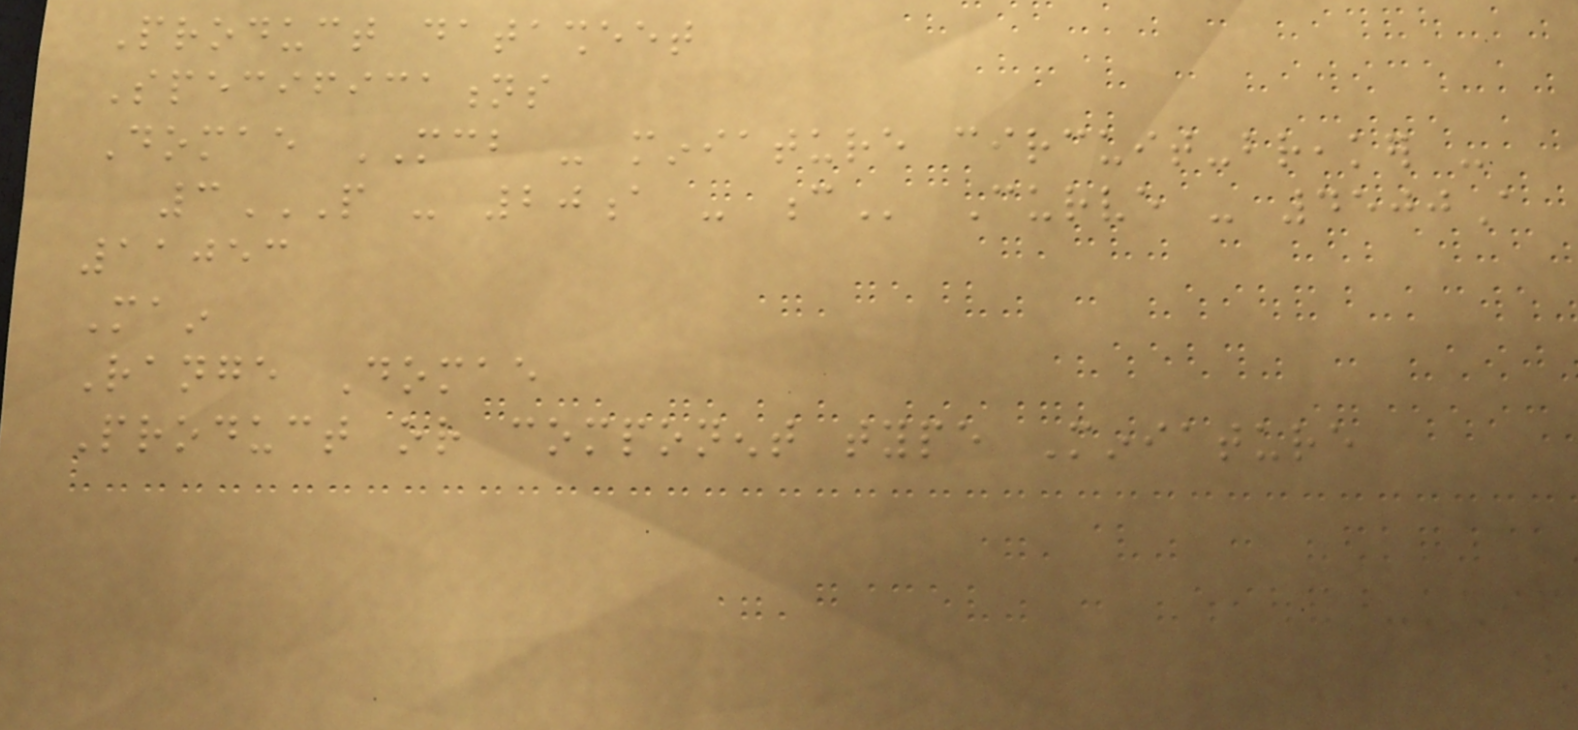Product datasheet
Specifications
Domae MCB - miniature circuit-breaker -
3P - 20A - C Curve - 4500A
11053
Main
Range Domae
Product or component type Miniature
